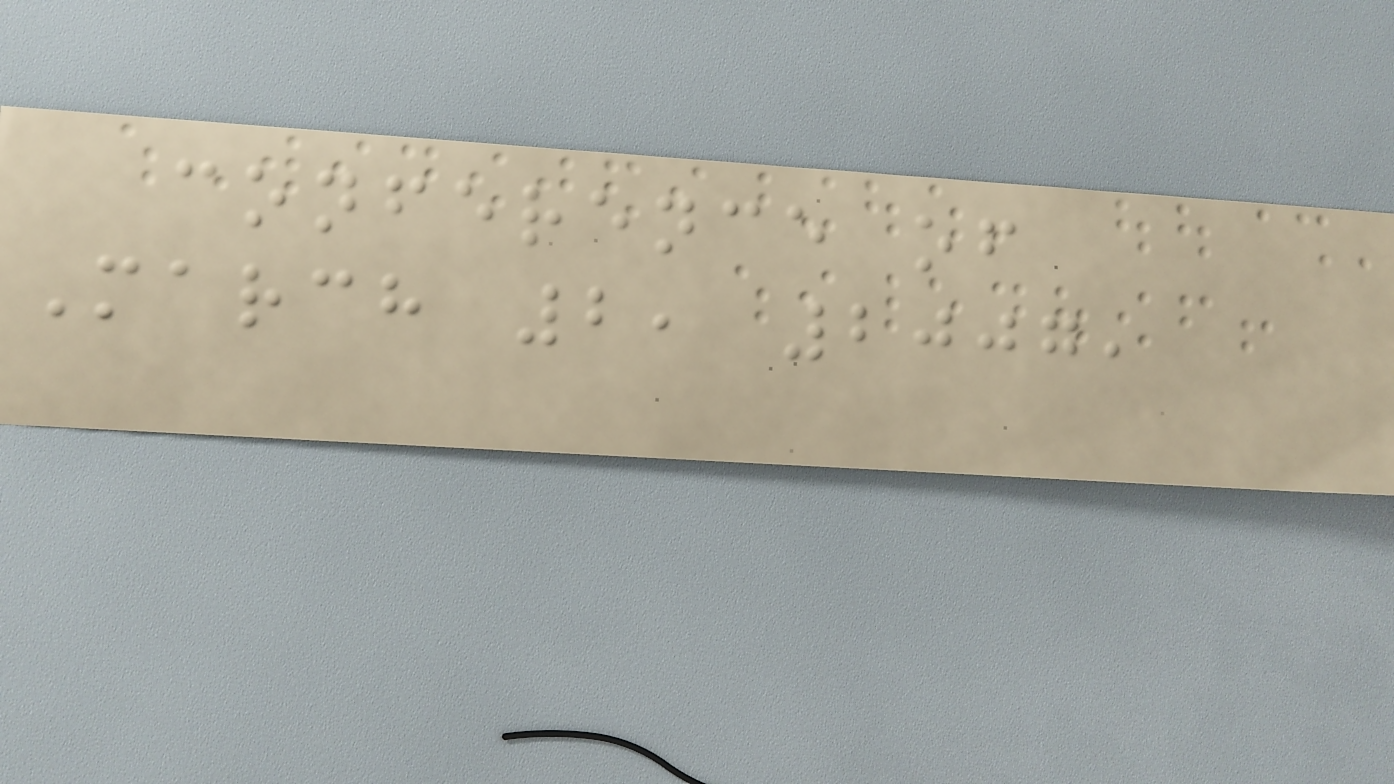conference of
March 2, 2007,
